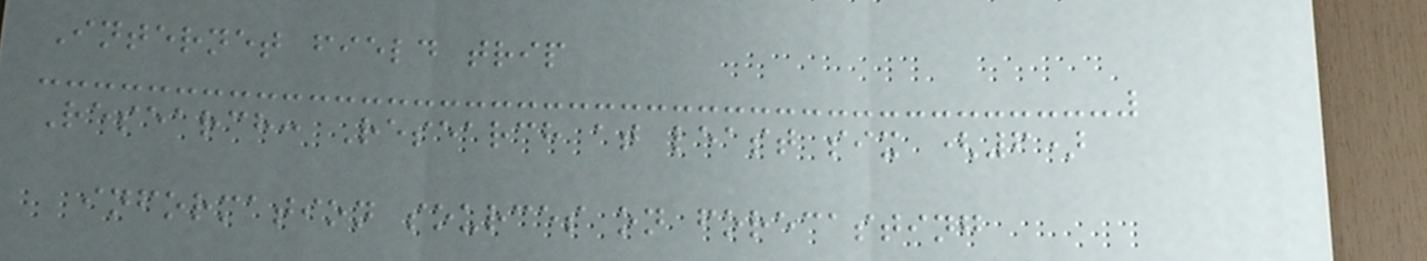Internet field trip
Research: Research at least six (6)
information sources on forecasting
